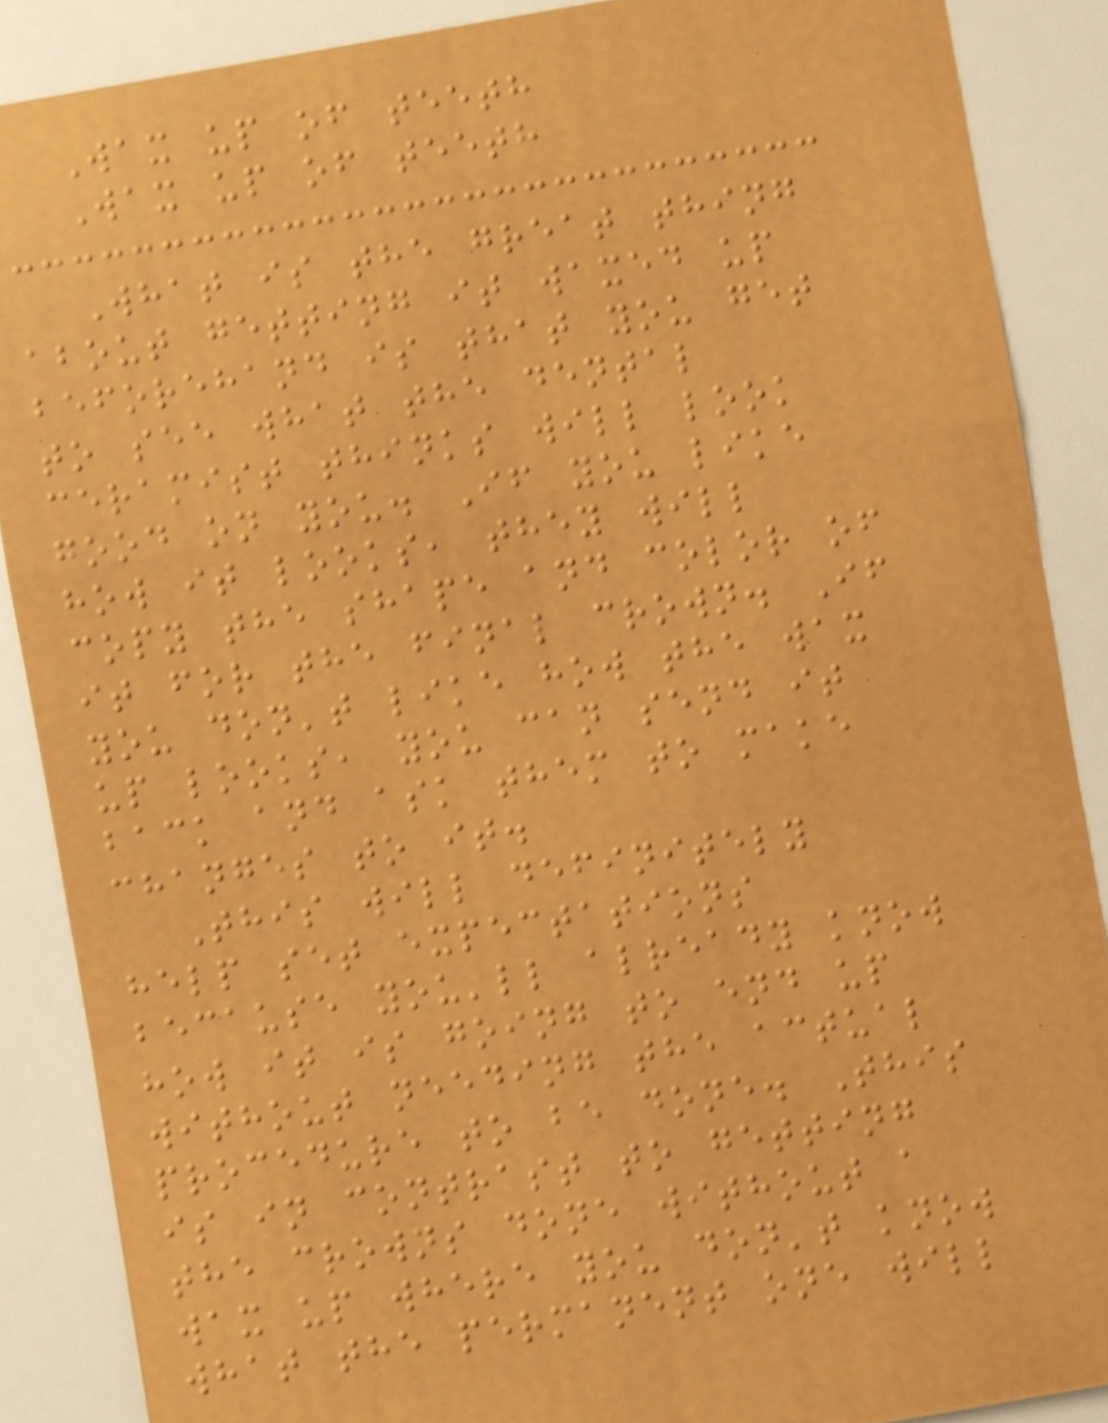Wax up of teeth
Wax up of teeth
What is the great thing
about getting it waxed up
beforehand is that you get
to see what the dental
ceramist thinks will look
good on you. If you like
how it looks, they will
copy the shape and color of
it for the final crown. If
you don't like how the wax
up looks, you can send it
back and ask them to make
changes to it.
This will definitely
help set expectations
because you'll already know
how it is going to end up
without needing the actual
procedure to be done. This
is in contrast to getting
the crowns done without a
wax up where you don't know
what the permanent one will
